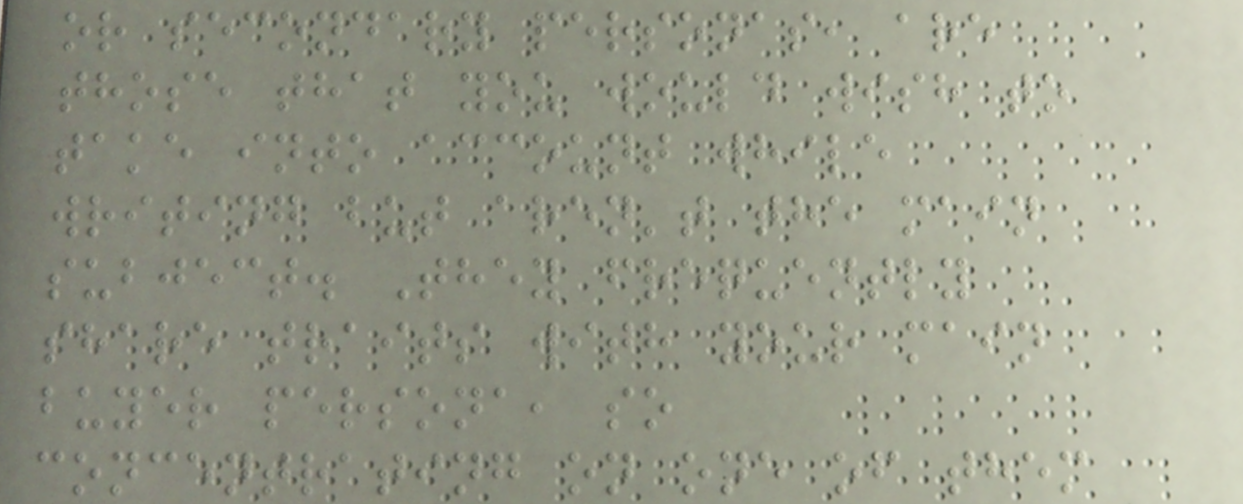or secondary personas, are
those that you would wish to
take into account while
writing but aren't the main
subject. They frequently
share traits with your main
buyer persona, so
concentrating on one of them
